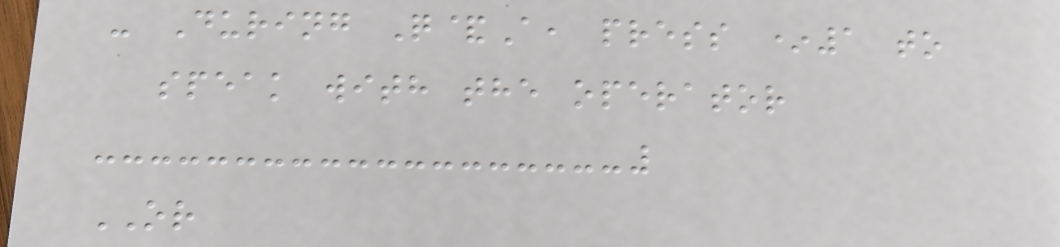- During Q&A, press *1 to
speak with the operator
OR
